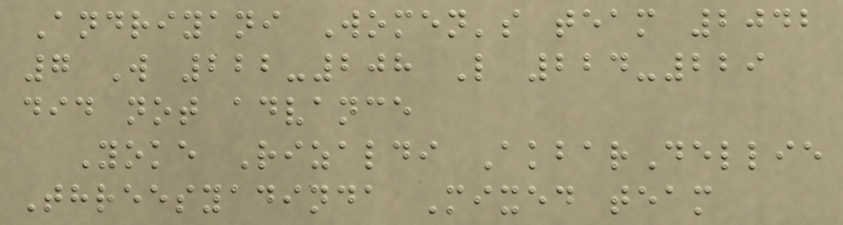Andriyani Women's team 2042
7 W 222-208 L 224-229
did not advance
Yoke Rizaldi AkbarDellie
Threesyadinda Mixed team
